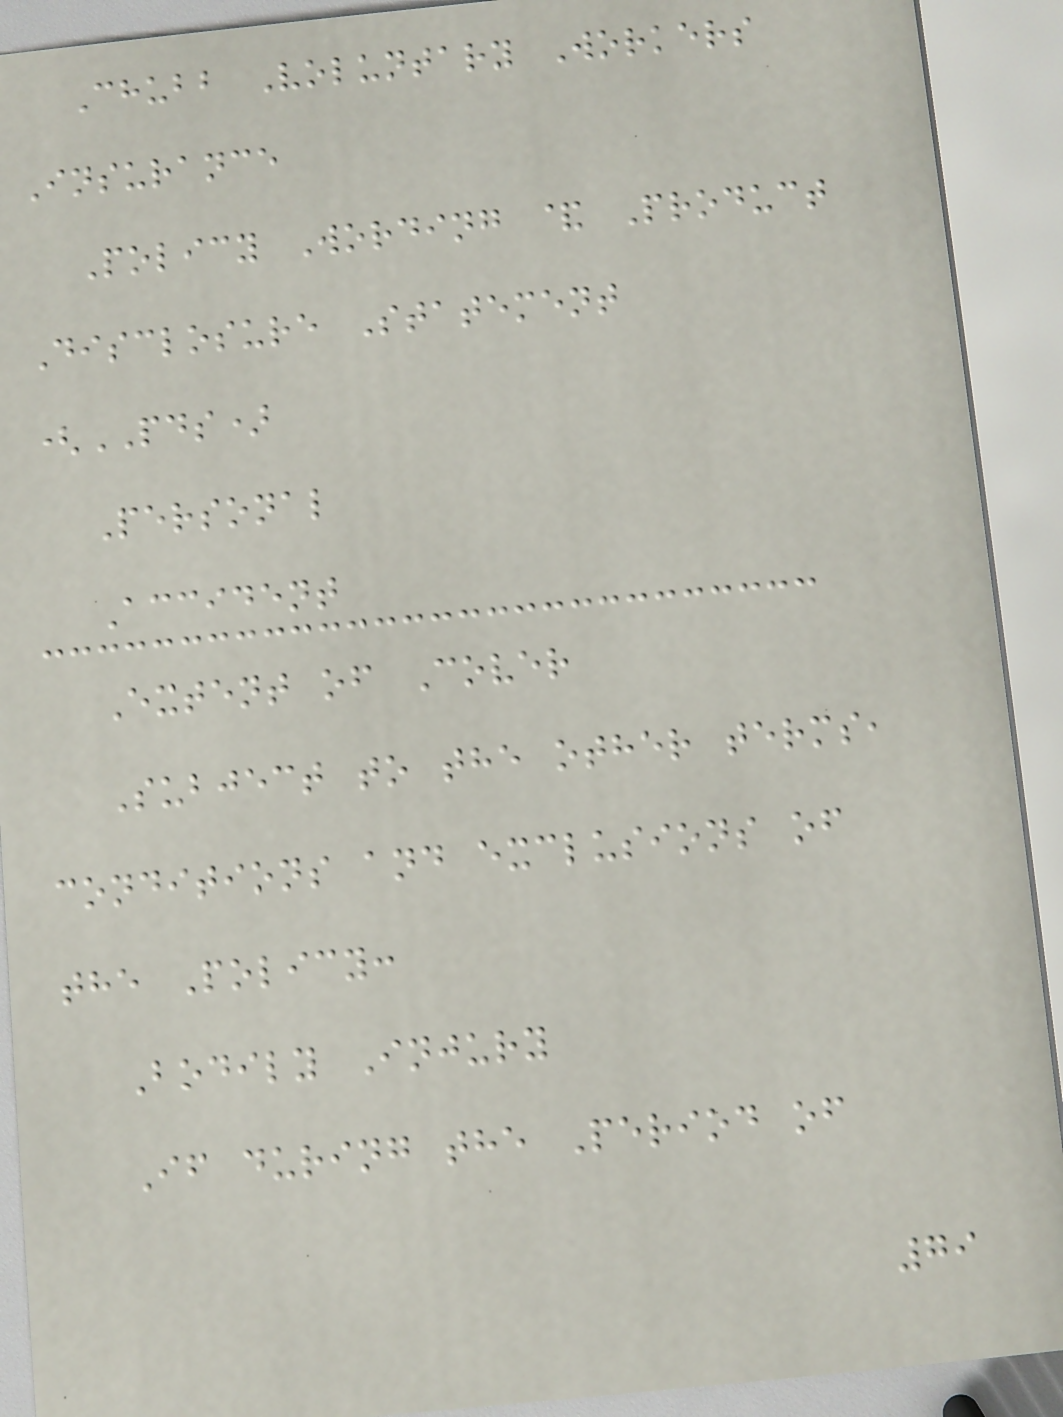Chubb Voluntary Workers
Insurance
Policy Wording & Product
Disclosure Statement
(PDS)
Personal
Accident
Extent of Cover
Subject to the other terms,
conditions and exclusions of
the Policy:
Bodily Injury
If during the Period of
79
